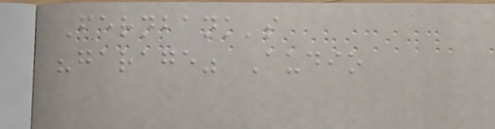Fernbank's
"garage" Audio
